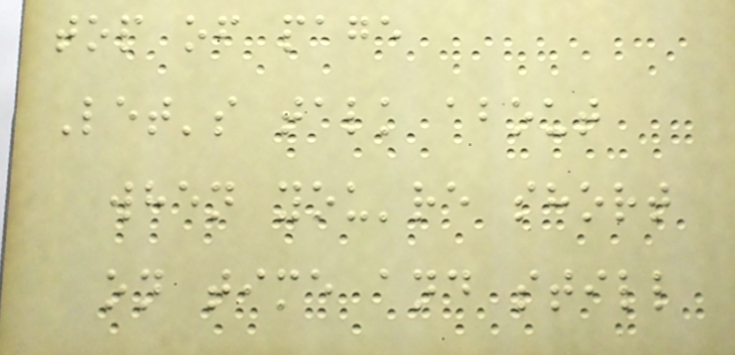top of page
Let's talk about
when you're short
on time and still
